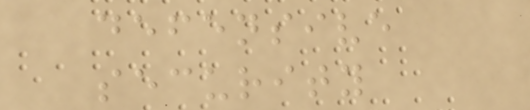defensive
security
